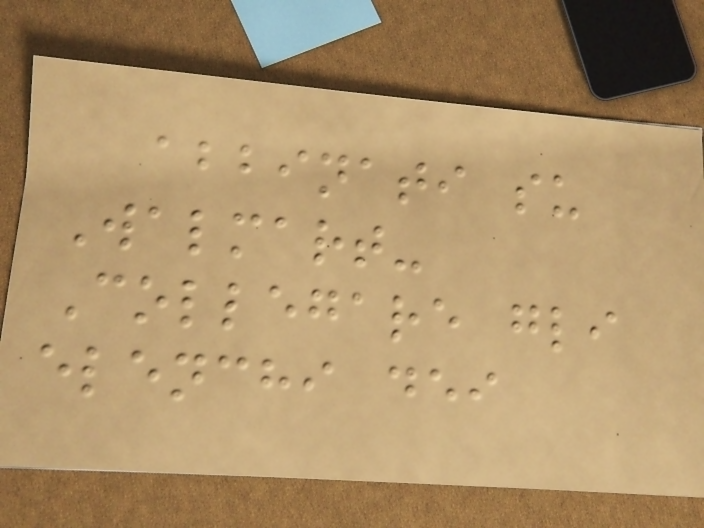abbinati su
Walmart-
Collegare gli
elenchi dei
